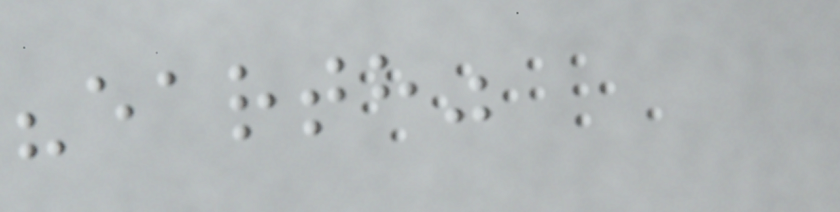"earth"
